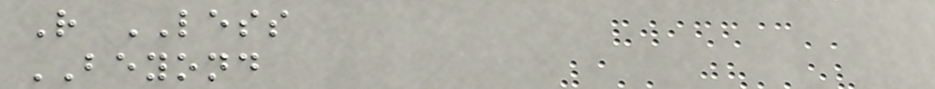R LESS
BEYOND
